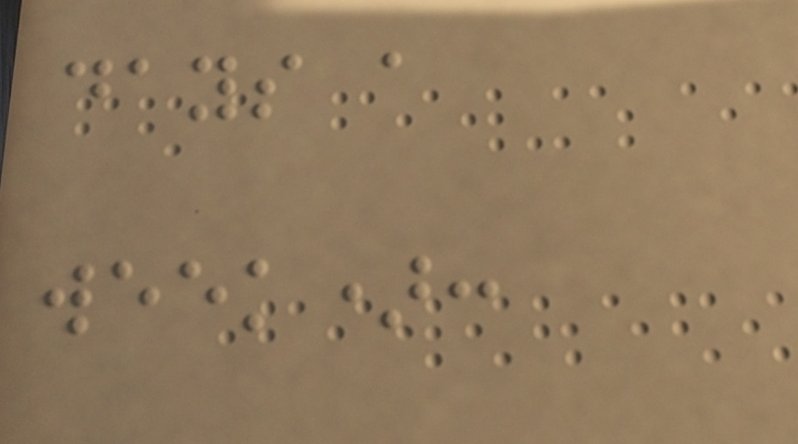days a
week):
